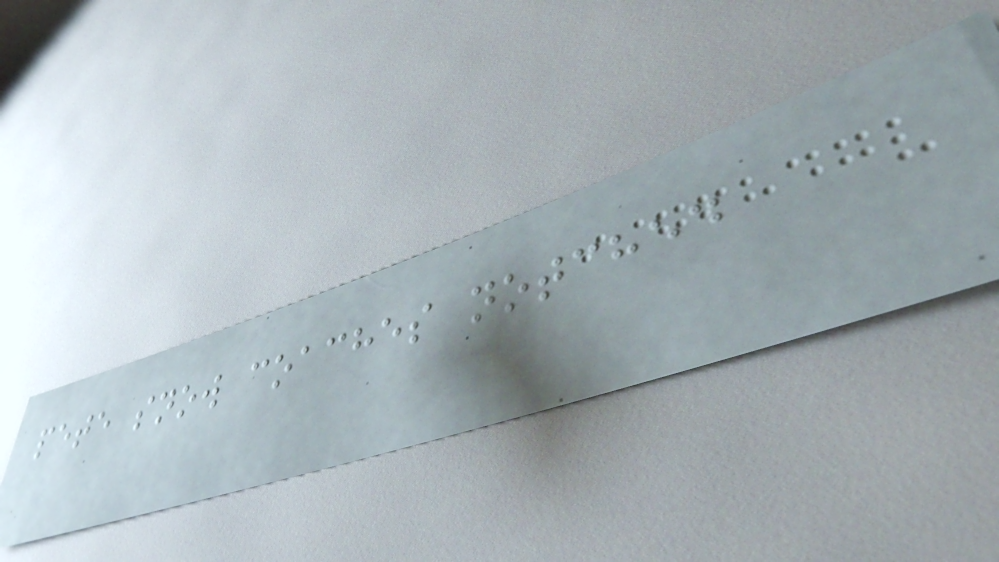pete snow coaches notched
